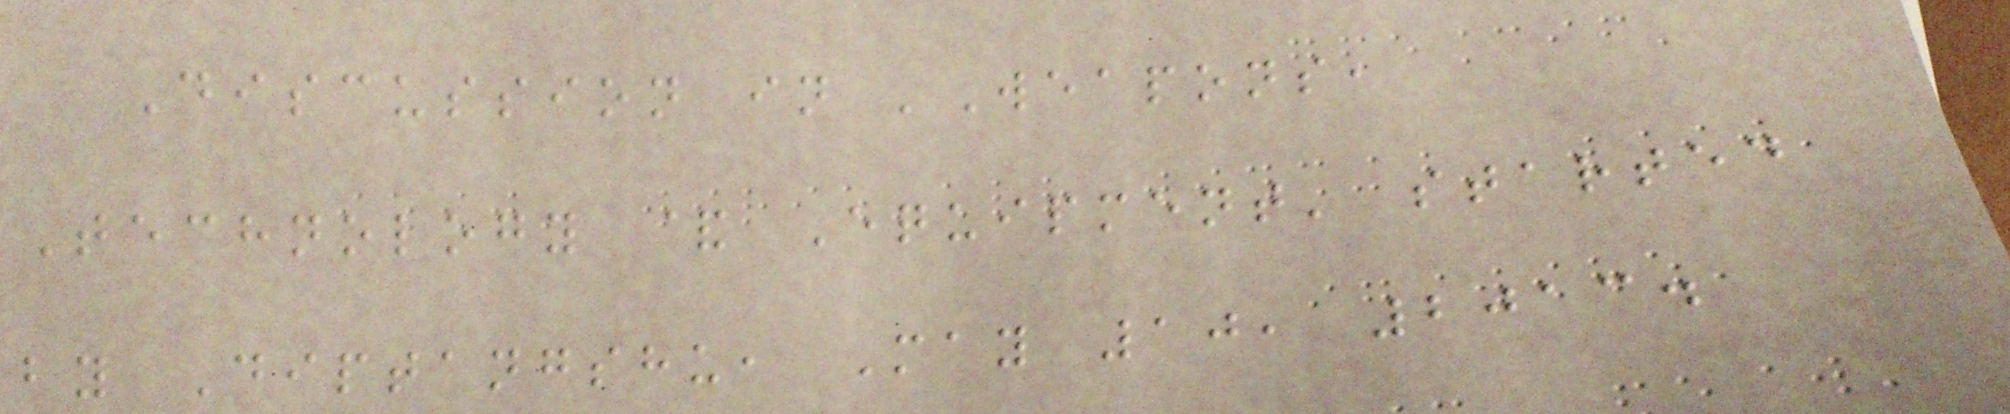Discussion in 'Weapons,
Technology & Equipment' started
by Diptangshu, May 10, 2013.
